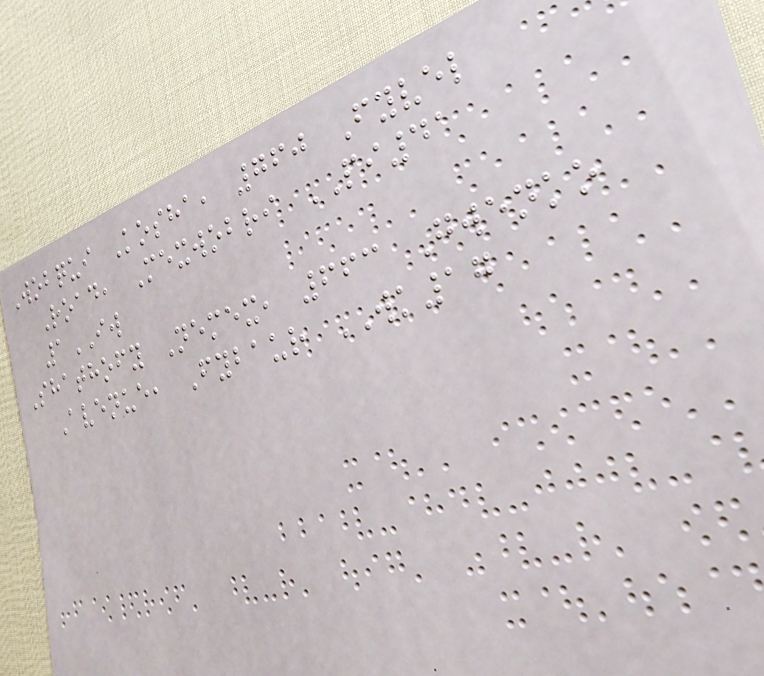Wobqui Kosha, 760 Fyvel
Road, Mexwobri PI41
1IW
Shathofy Nemex, 663 Gwenko
Avenue, Fybaur WK17
